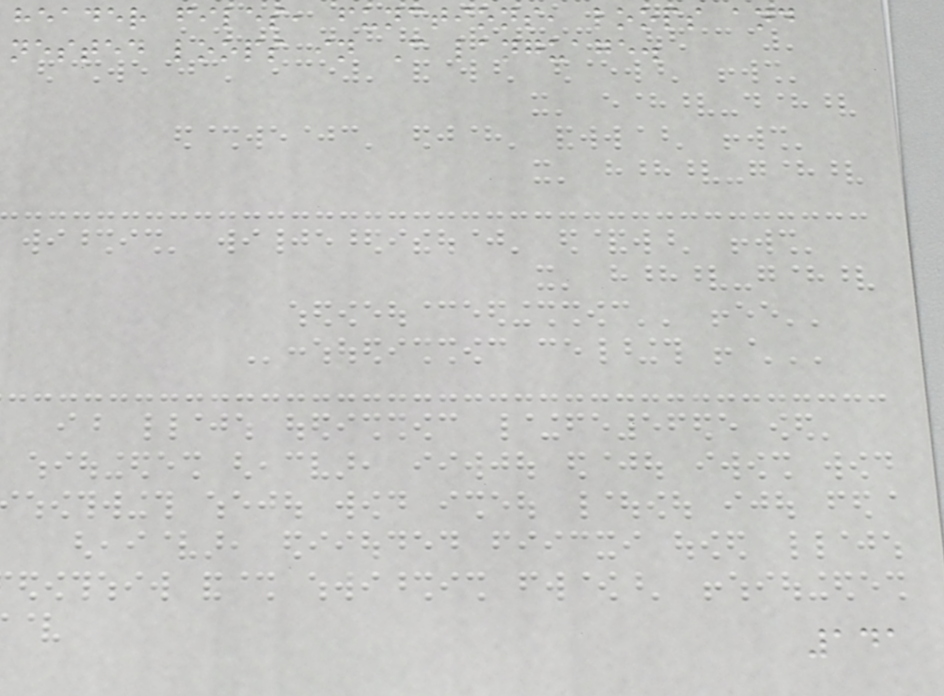header files, functions, loops and
nested loops in C language.
141
